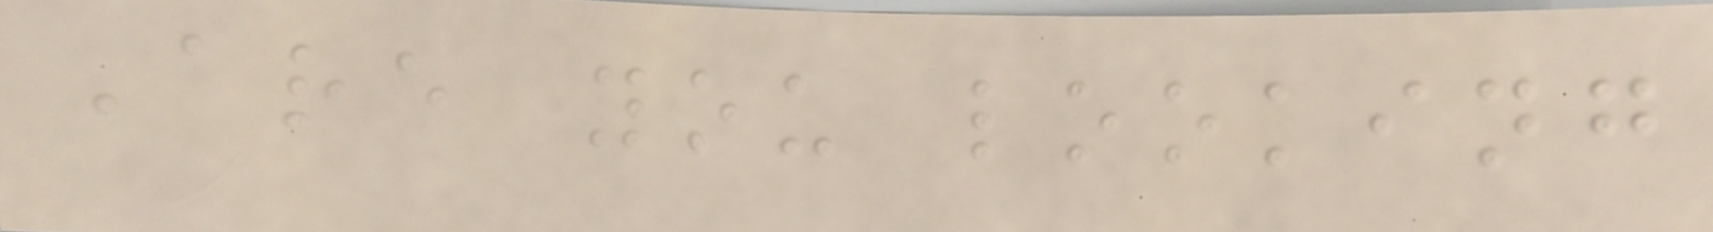Are you looking
